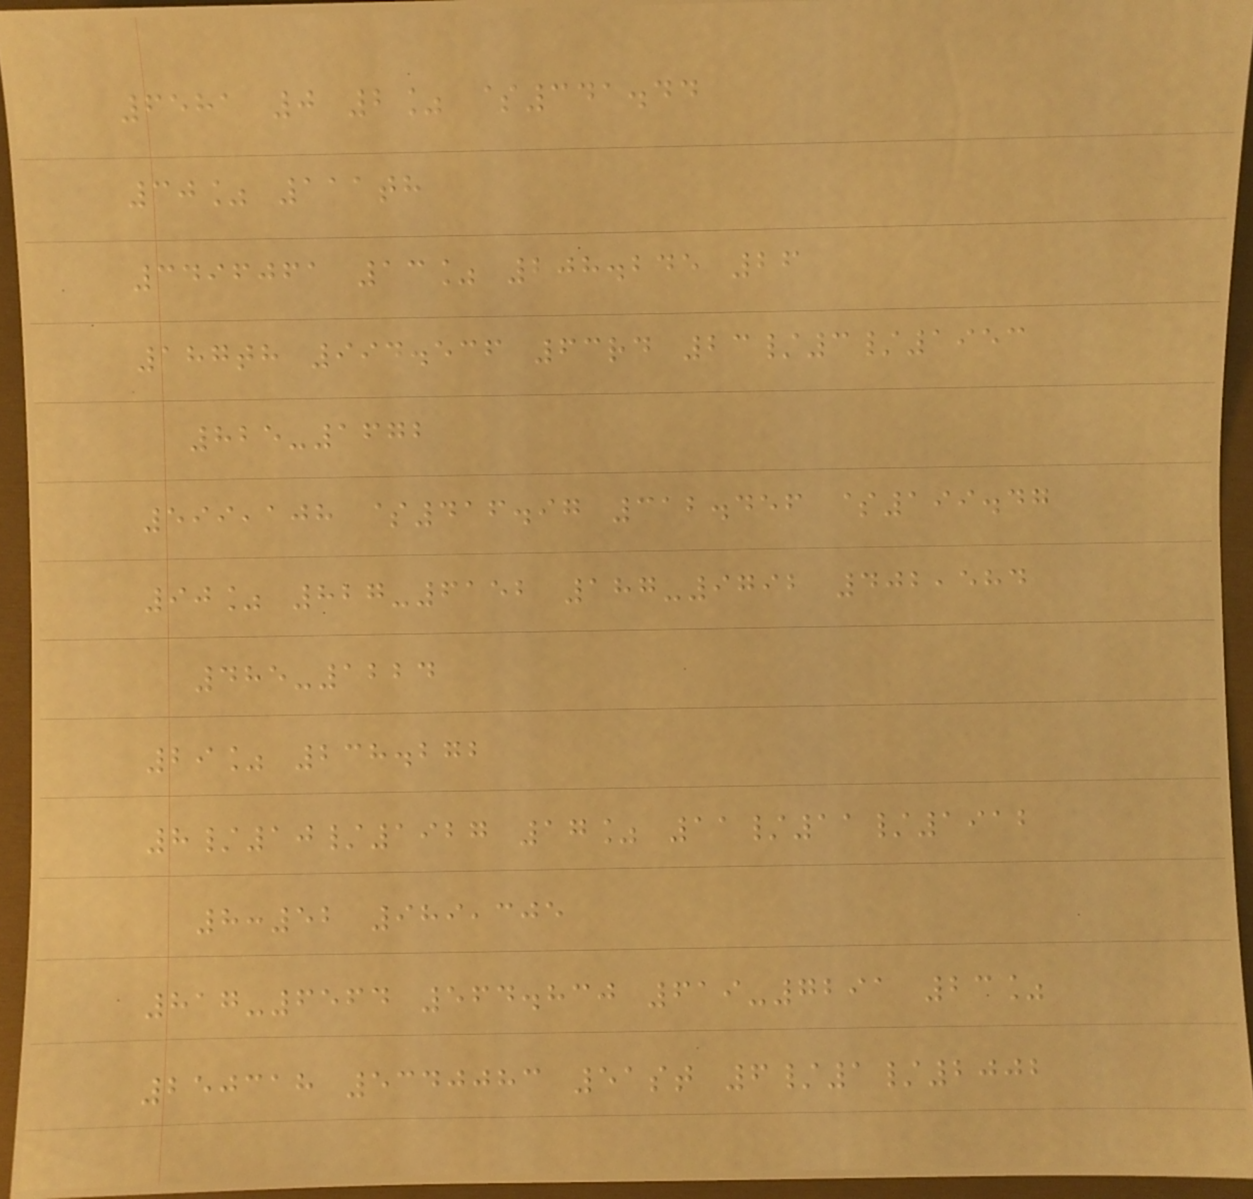6581 0 2% $341.44
30% 111th
3496061 13% 208.245 26
187th 994.536 63rd 23/3/1953
825-1672
599,108 $416.97 312.456 $199.47
90% 827-6152 187-9792 402,584
485-1224
29% 238.272
8/10/1927 17% 11/11/1912
8:52 989,305
817-6564 564.830 619-7291 23%
250318 5340083 51st 6/1/2002
